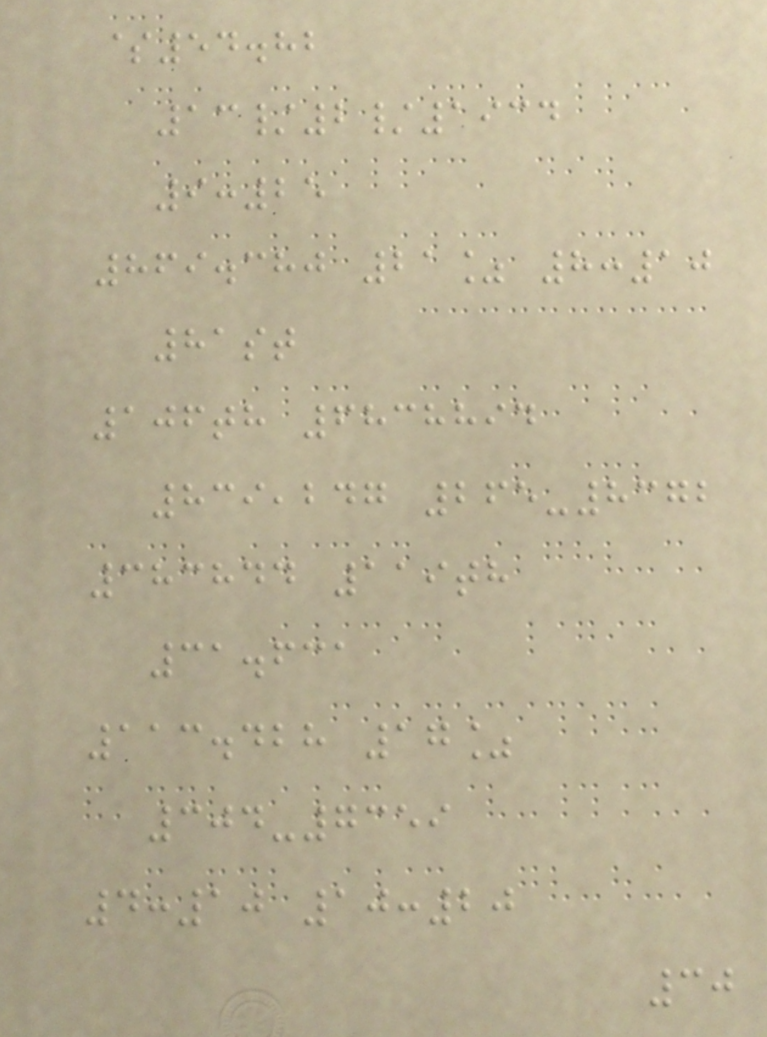$54.82
13/2/1934
9:25
869.380 21% 8:10
81st
106th 6838894
839,247 265-8372
383844 119th
31.631
113.428 17%
304-7359
4:10 10:20
30
